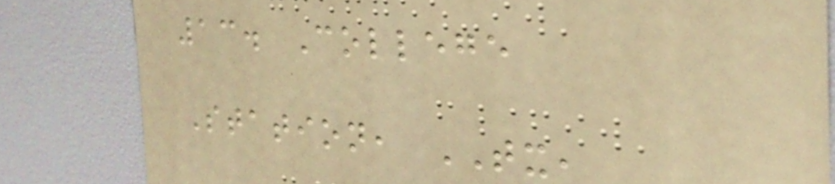13. College
Station, TX,
